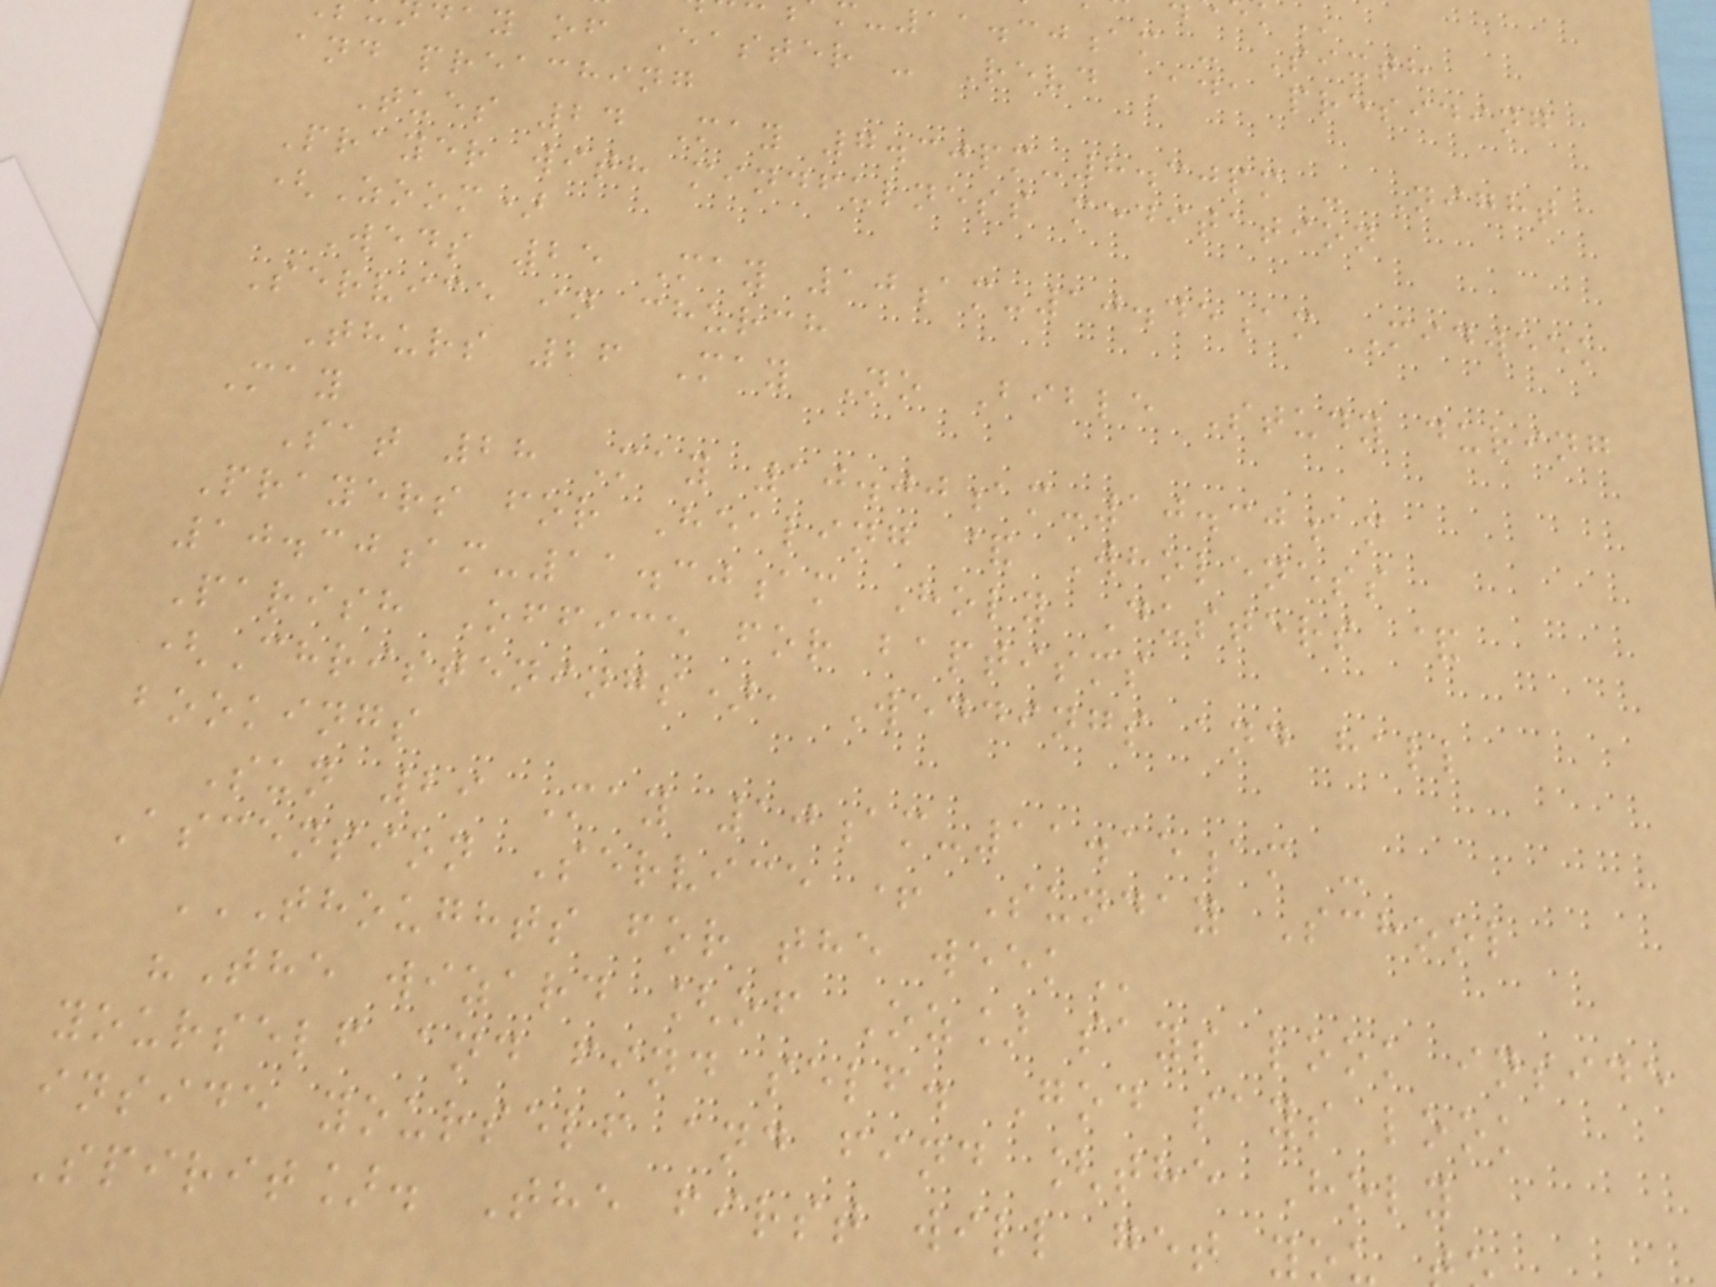-11.30am - Sixth
day of Easter - Revd Ada presiding
and preaching
Tues 24 May 7.30pm-8.30pm - Night
Prayer with mindfulness meditation
(Zoom)
Weds 25 May 10am-10.45am Midweek
Service in church
Thurs 26 May No Bible Study during
May
Sat 28 May 10.00am-10.30am
Prayers for Healing & Wholeness
10.30am-11.30am Holy Dusters &
Parish Office for baptisms
(Christenings), Weddings and hall
bookings
Sun 29 May 10am-11.15am -
Ascension Service + Sunday School
THOUGHTS FOR THE WEEK
"The wizard [of Oz] says look inside
yourself and find self. God says look
inside yourself and find [the Holy
Spirit]. The first will get you
